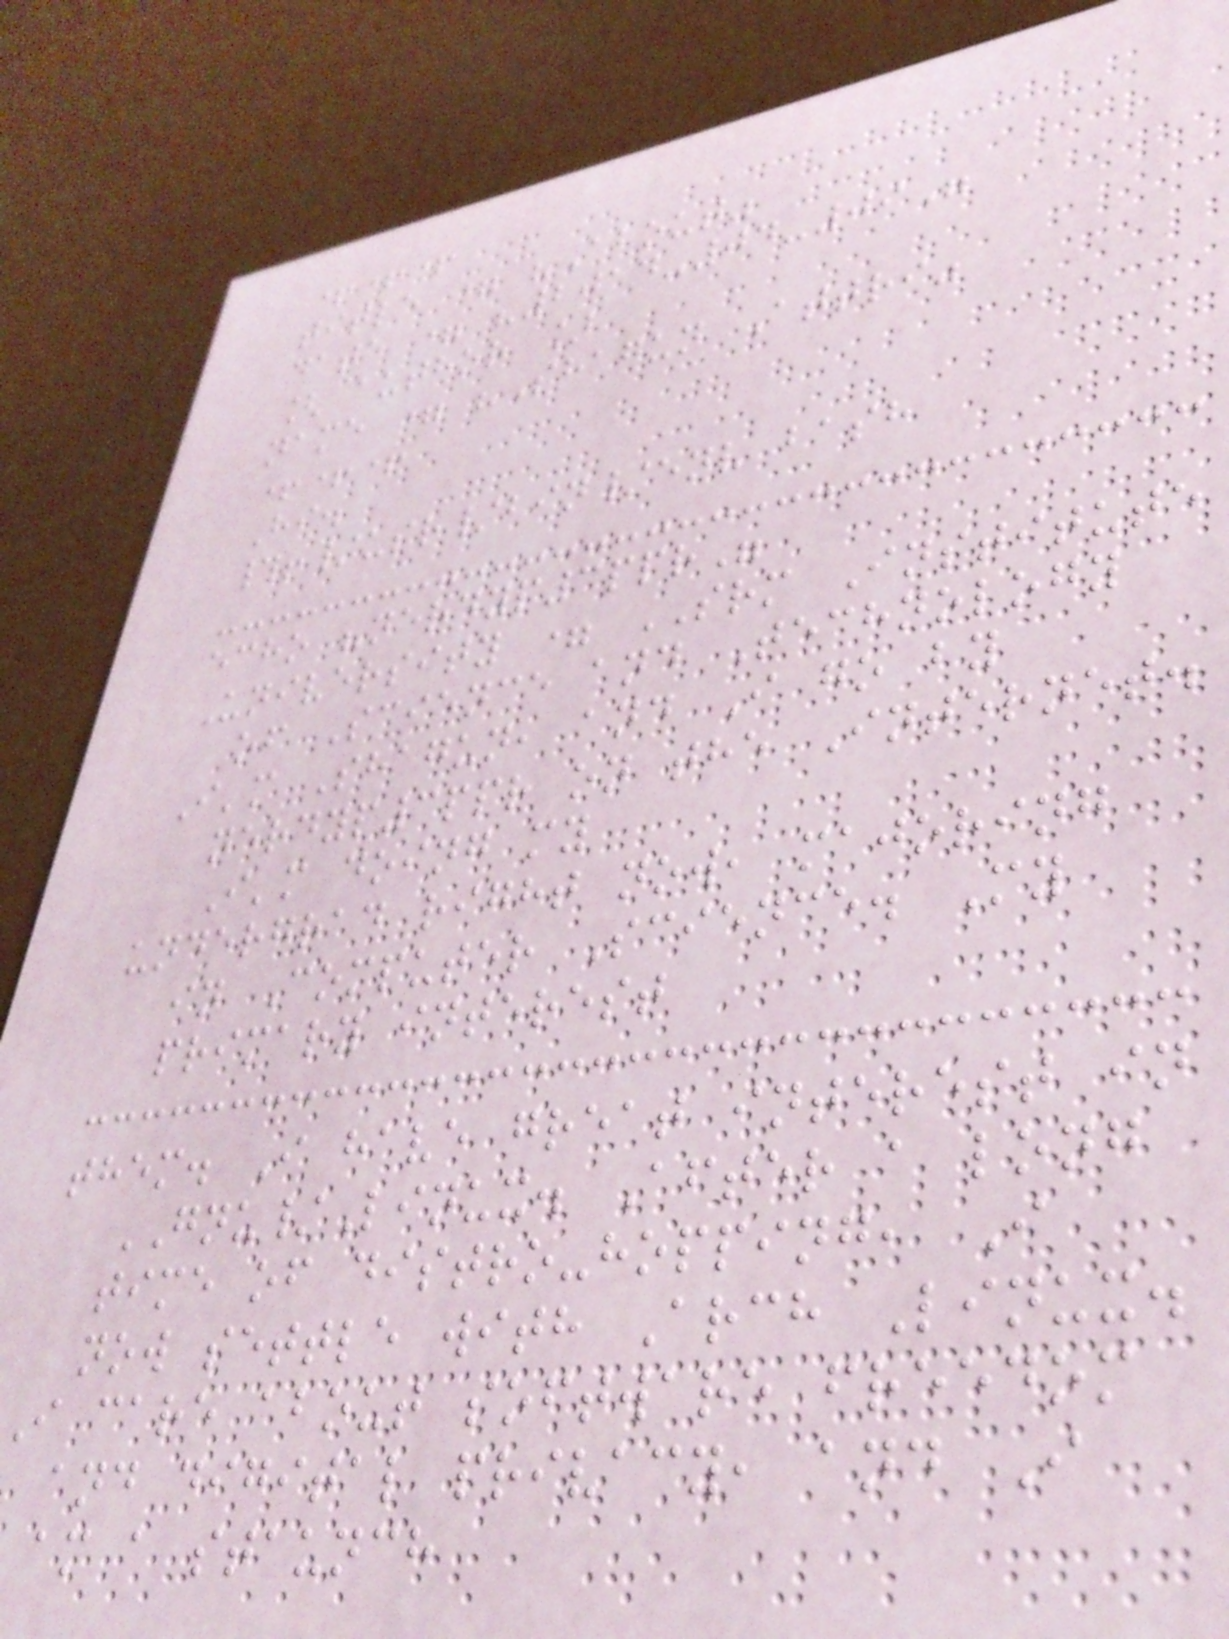+++
title = "About"
date = "2014-04-09"
[ author ]
name = "Shagun Attri"
+++
Hi.
#!/usr/bin/env bash
echo "nerdyp3ppr"
University = SRM Institute
of Science and Technology
I'm Shagun, and I go by
nerdyp3ppr on the Internet.
I'm doing my
undergrad right now, majoring
in Computer Science. My
primary interest
them. I have great interest in
GNU/Linux. After a long
time of distro-hopping, I
now settle with Arch Linux.
i care about software freedom
and digital privacy, and I
am a staunch
